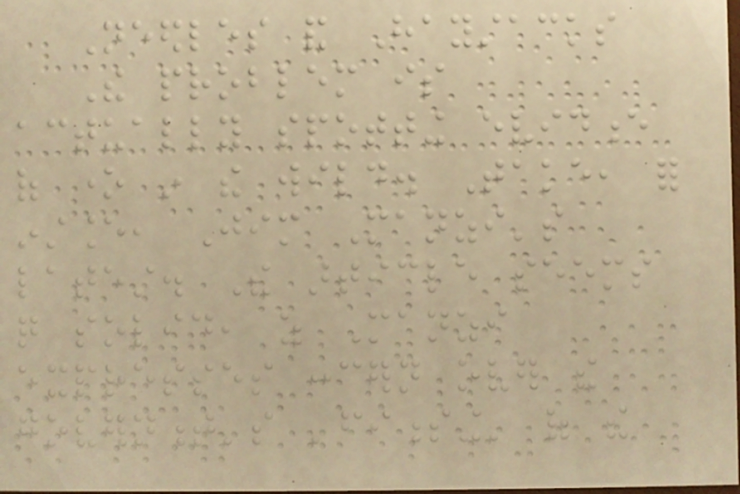Needles and Haystacks
The problem is
actually spotting evidence
of one in the wild. Take, for
instance, Jim Manzi's
latest. The article seems
quite solid, as Manzi
expresses concern over the
government's 'finessing' of the
